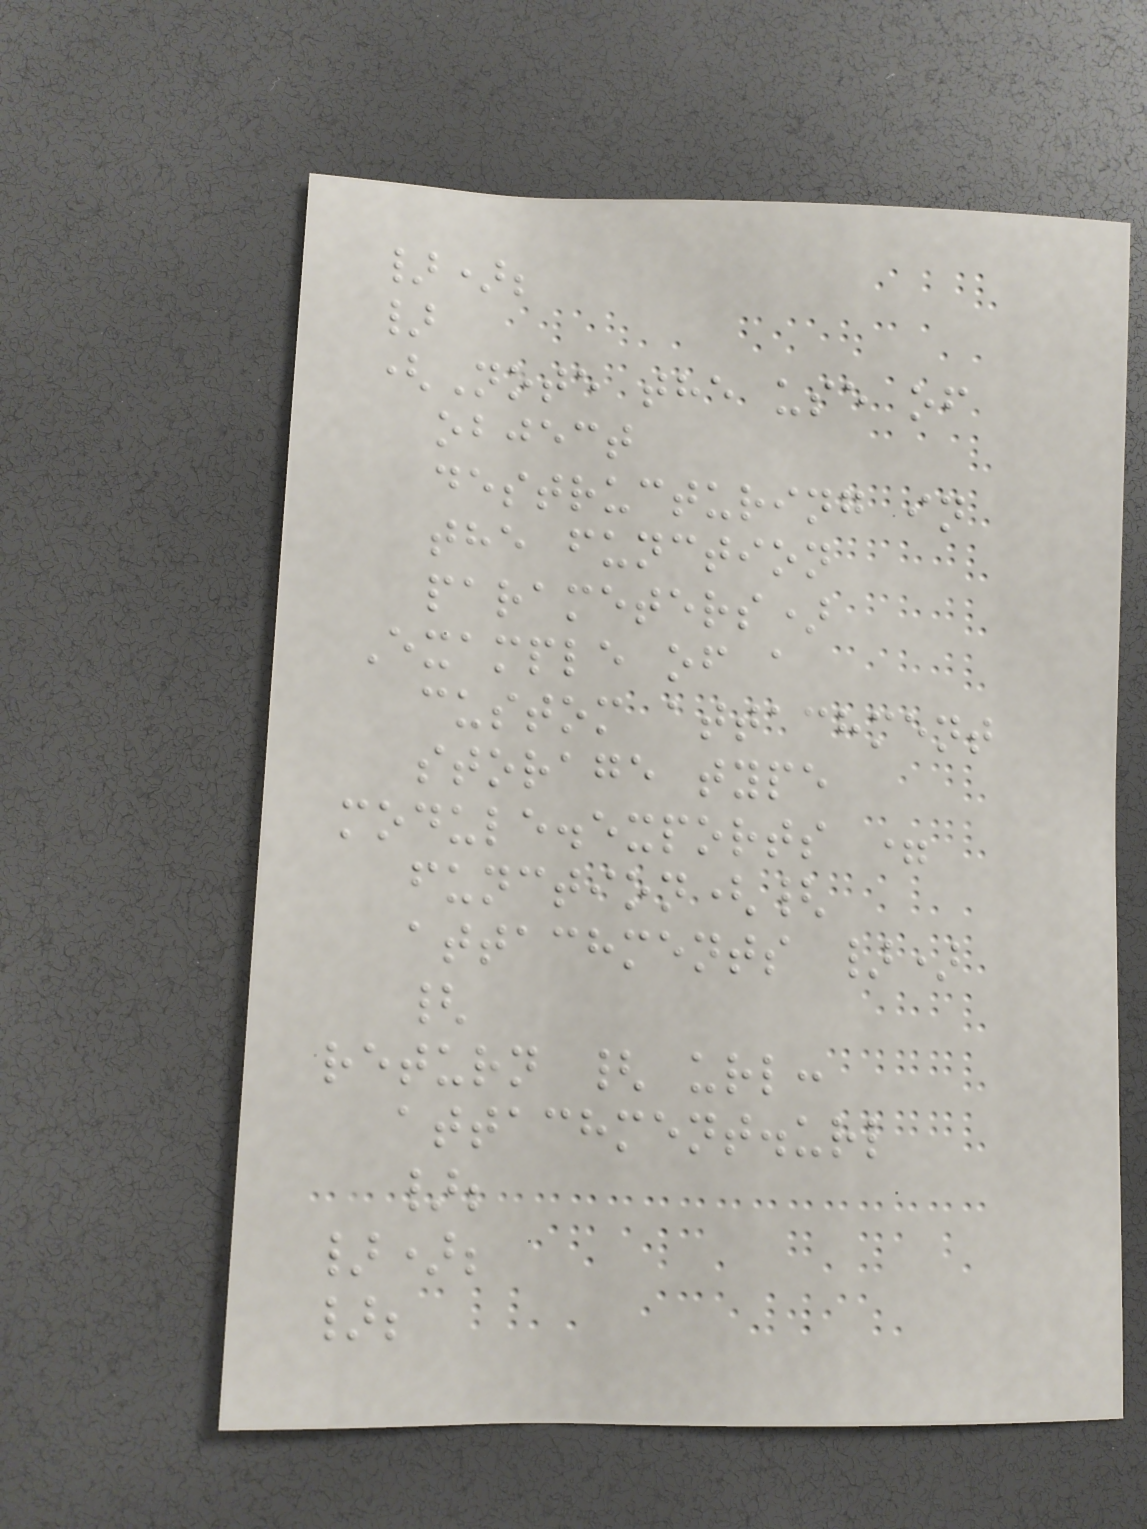});
}
(Note the use of
object
destructuring in
the function
parameters)
Example of a
custom attachment
storage type
module.exports =
function({
attachments })
{
return { url:
attachment.url
};
});
};
